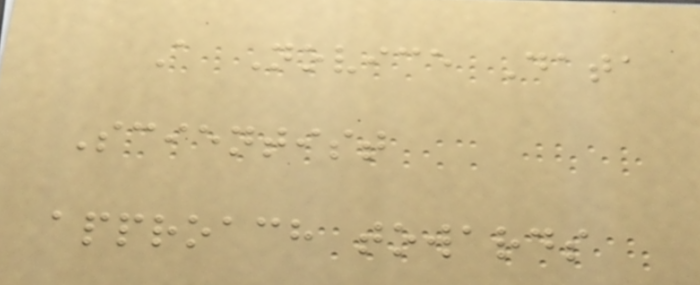A Novice Data
Scientist
approach towards
